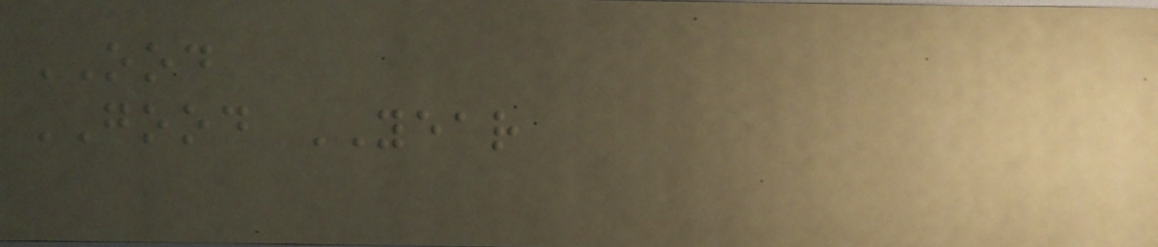OOD
GOOD YEAR
